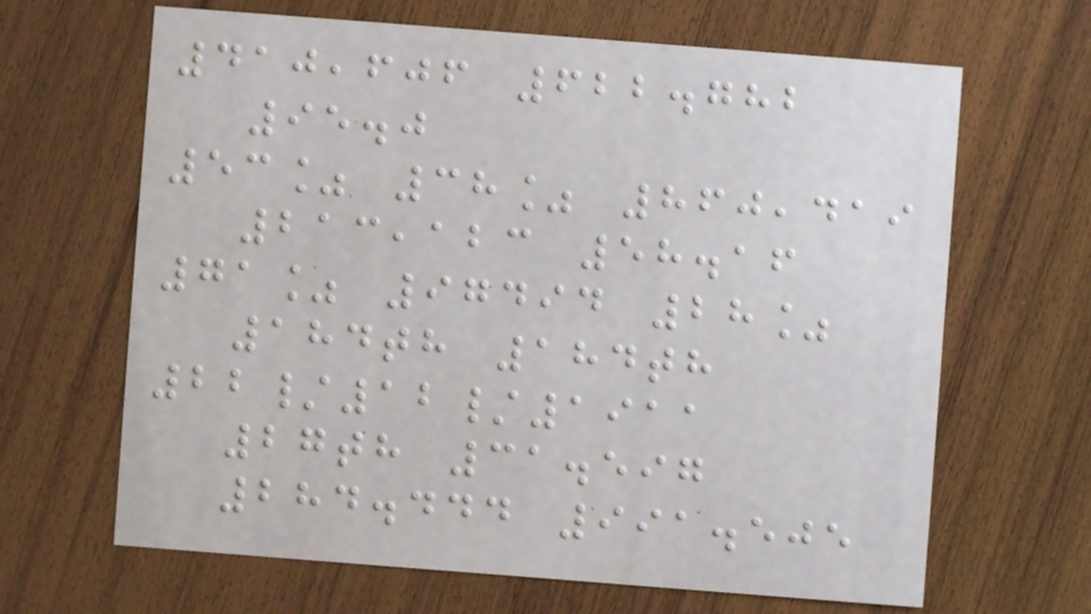410,606 622.782
95.0
53% 38% 860,419
213,123 58.16
71% 97494 28%
184th 184th
22/12/1911
27th 31.597
284.444 991.505
